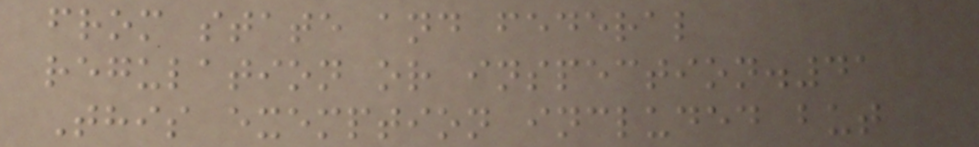from state and federal
regulation or inspection.41
This exemption included but
